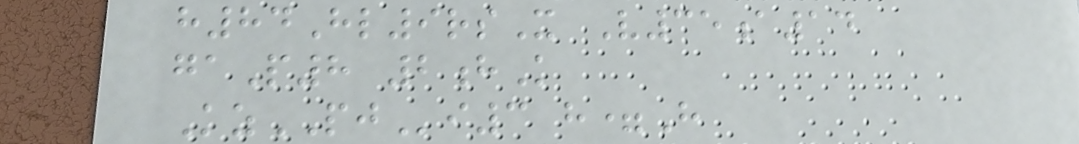h84Hl9rsX V35a14
gaP8 2hK
KzPJi3 h=H
